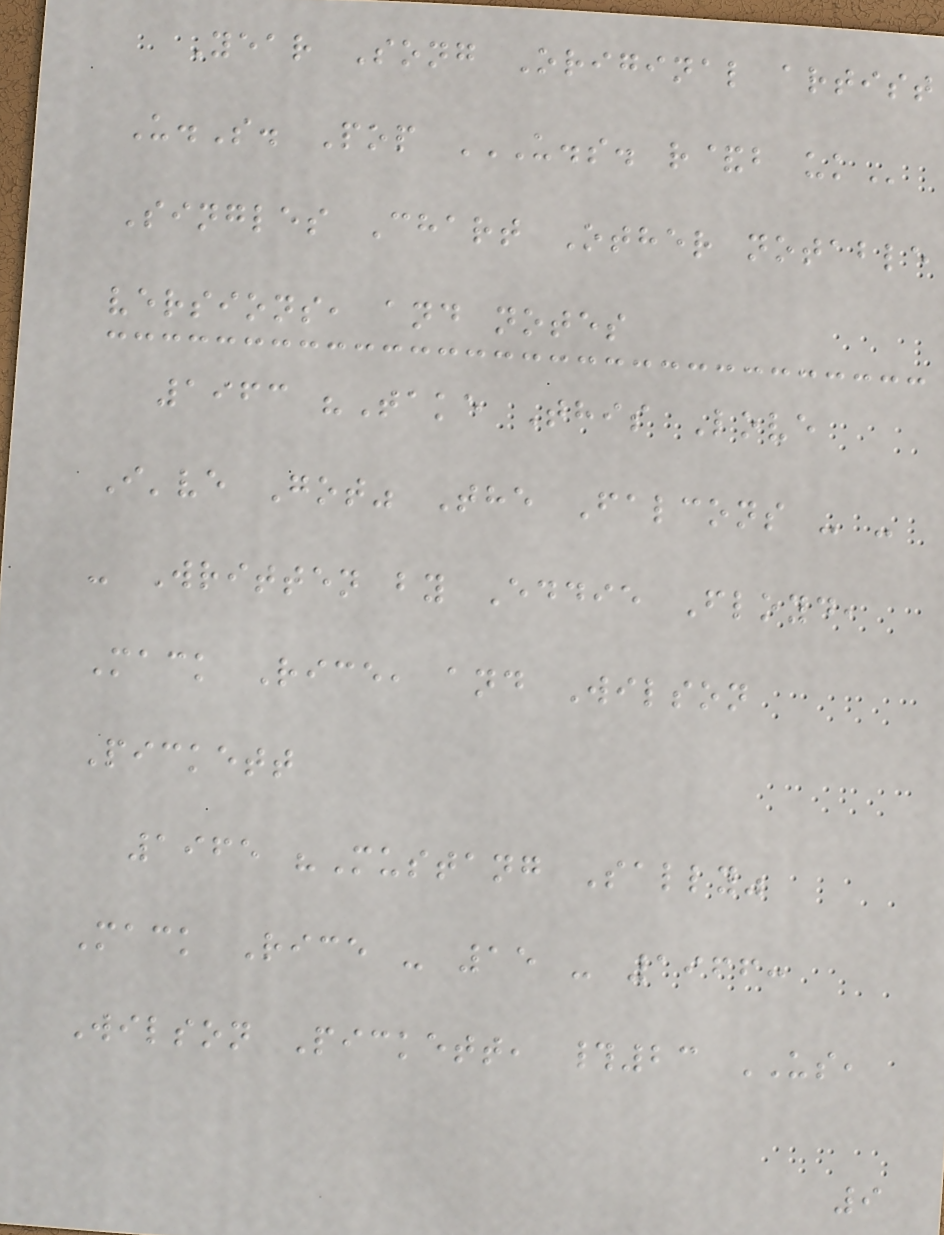Year Song Original artist
U.S. Pop U.S. R&B UK
Singles Chart Other notable
versions, and notes
1963 "Take This Love
I've Got" The Falcons - -
- Written by Eddie Floyd,
Mack Rice, and Wilson
Pickett
1965 "Mustang Sally"
Mack Rice - 15 - 1966:
Wilson Pickett, #23 US,
9
